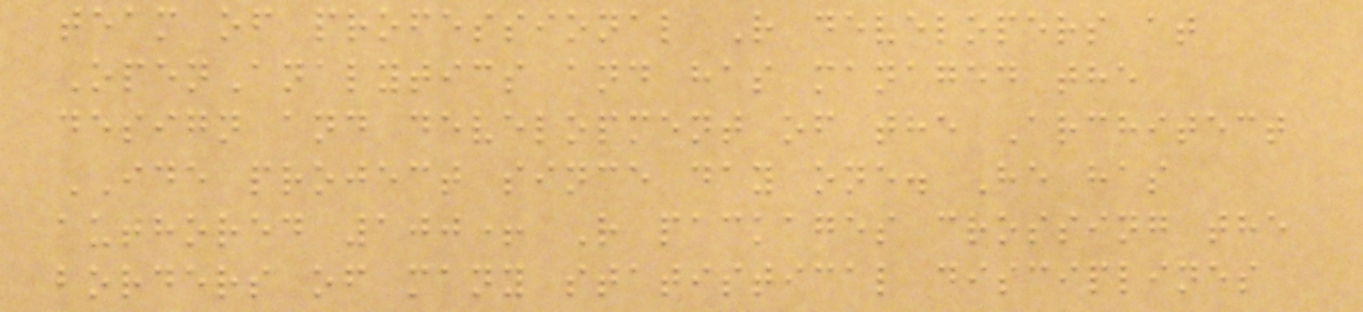team of professional R developers at
OpenAnalytics and has managed the
design and development of the Architect
IDE project since day one. He has
authored 100+ R packages crossing the
borders of many statistical disciplines
